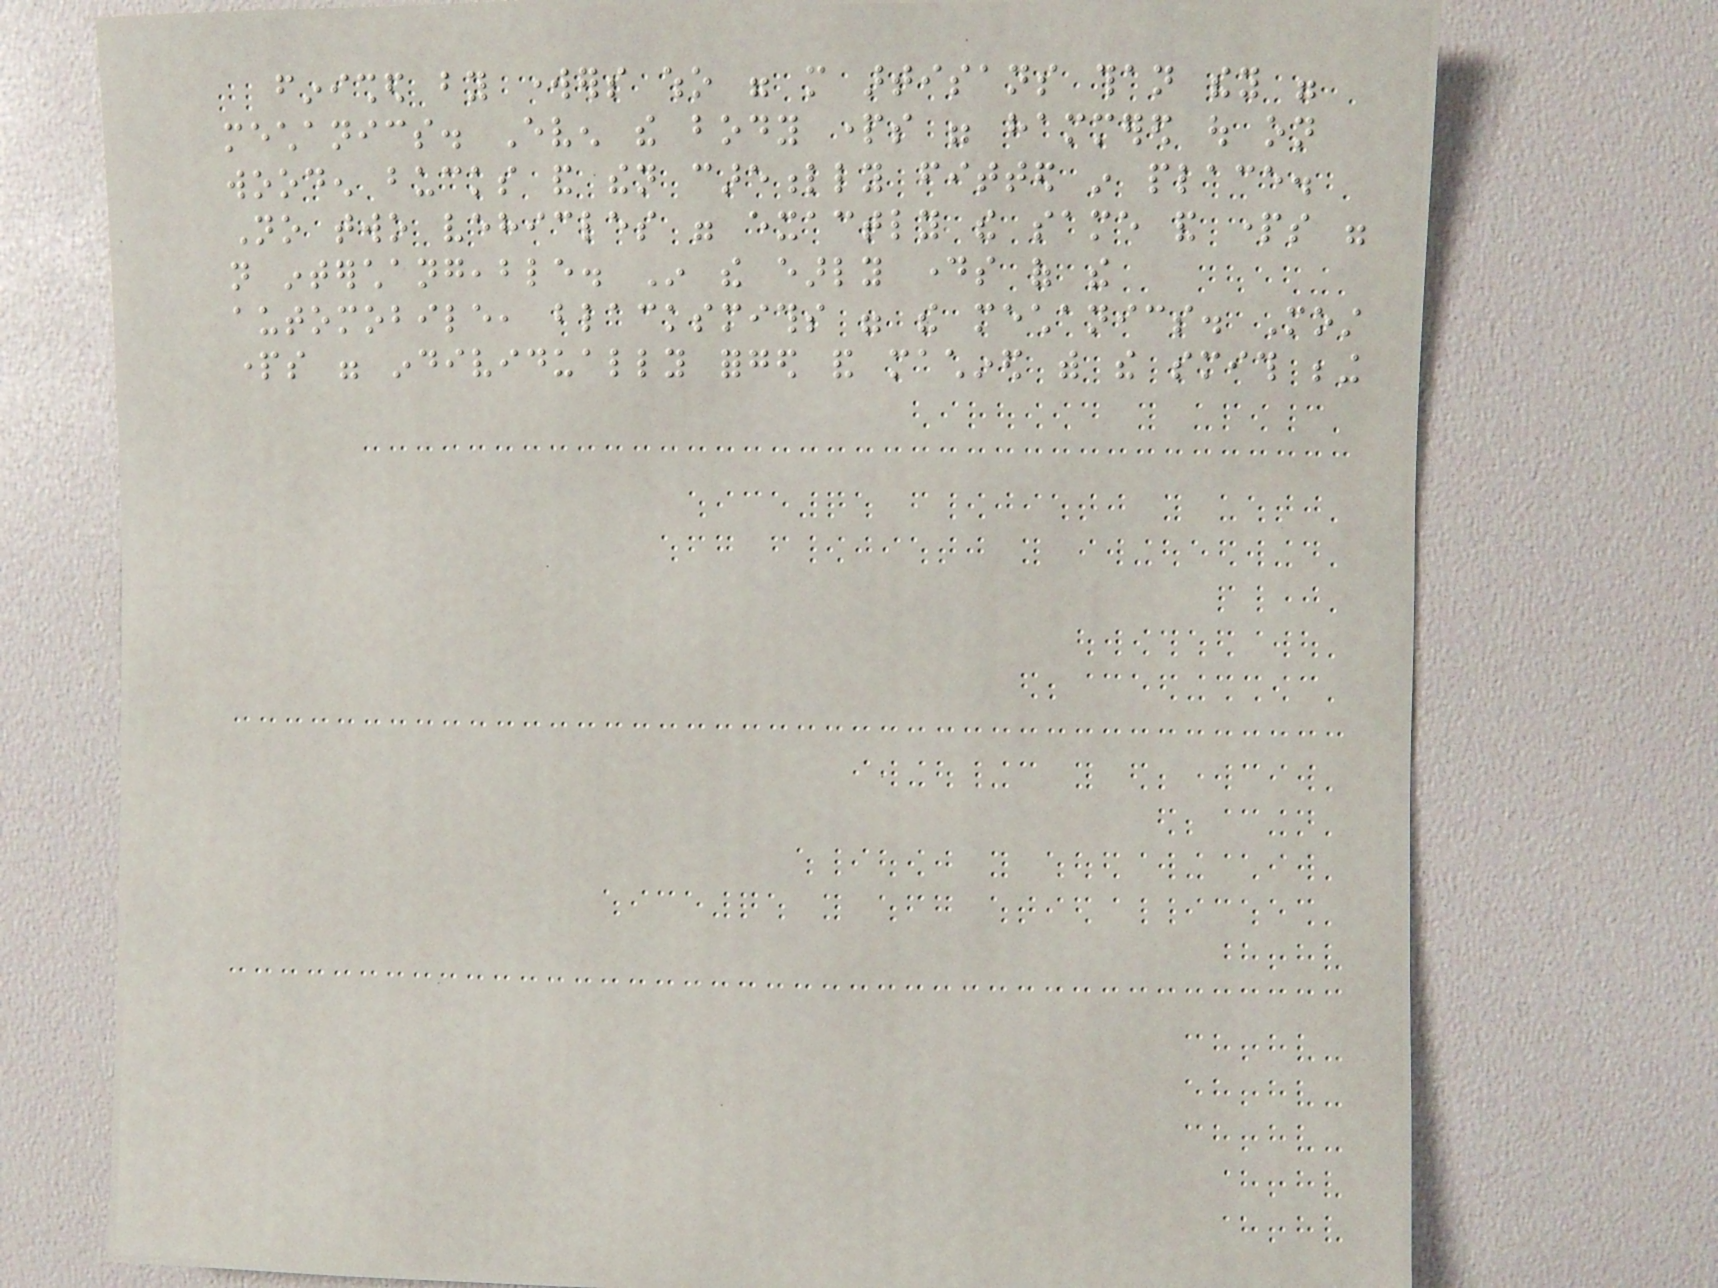finished by workers who were more artisans than they were
mechanics. Even the body parts were hammered out on
wooden bucks and then carefully fitted in place.
No two vehicles were exactly the same and parts were
not interchangeable. In the early days of the
automobile, blacksmiths were the mechanics. Most
parts were individually forged and machined with the smith being
